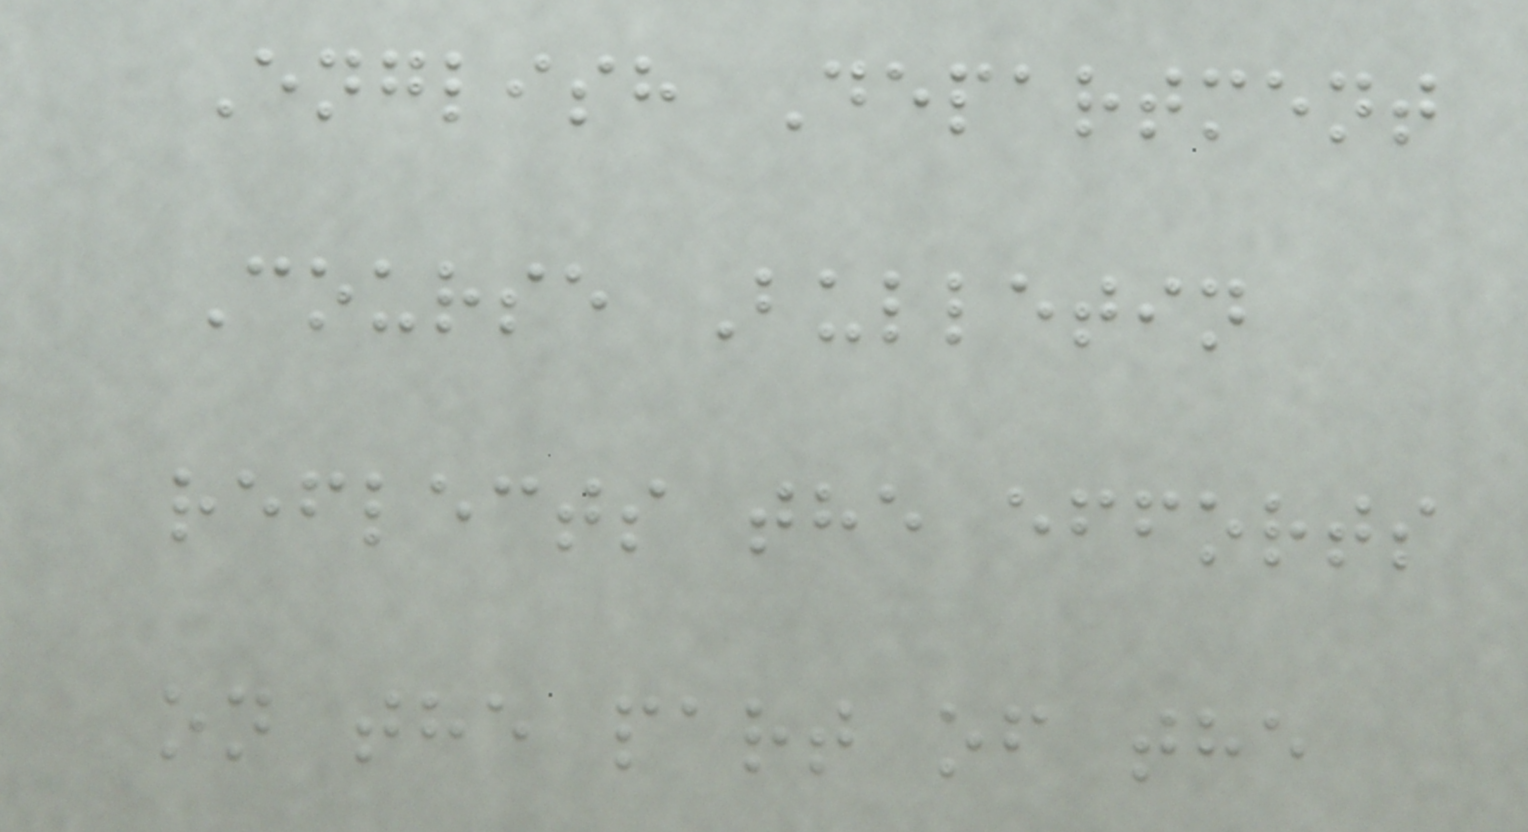English Department
Course Bulletin
reflects the efforts
on the part of the
